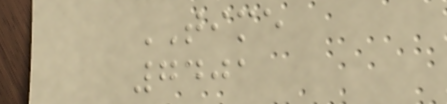TIME
7401
